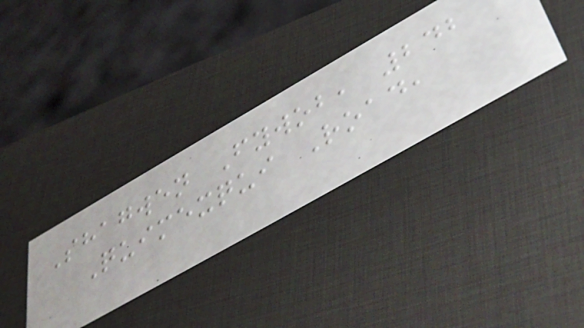Shagwen Fywob, 242
Quimexqui Road,
